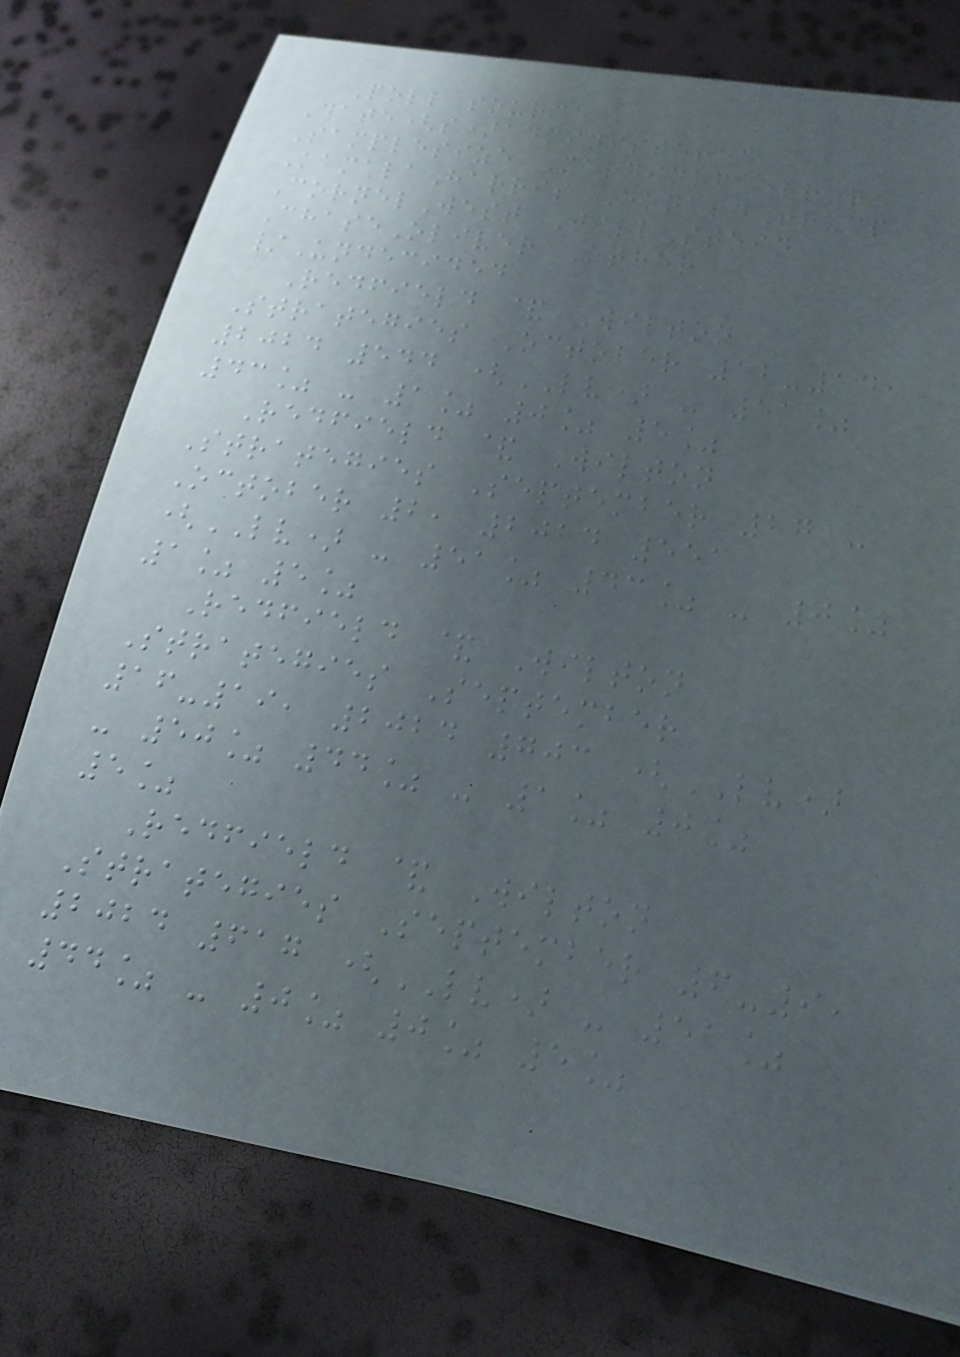Poll source
Date(s)administered
Samplesize Marginof error
KamalaHarris DonaldTrump
CornelWest JillStein
ChaseOliver Other
/Undecided
Redfield & Wilton
Strategies October 12-14,
2024 544 (LV) - 51%
43% - 1% 0% 5%
Redfield & Wilton
Strategies September 27 -
October 2, 2024 551
(LV) - 51% 43% - 0%
1% 5%
Redfield & Wilton
Strategies September
16-19, 2024 703 (LV)
- 50% 44% - 1% 0%
5%
Redfield & Wilton
Strategies September 6-9,
2024 617 (LV) - 51%
44% - 0% 0% 5%
